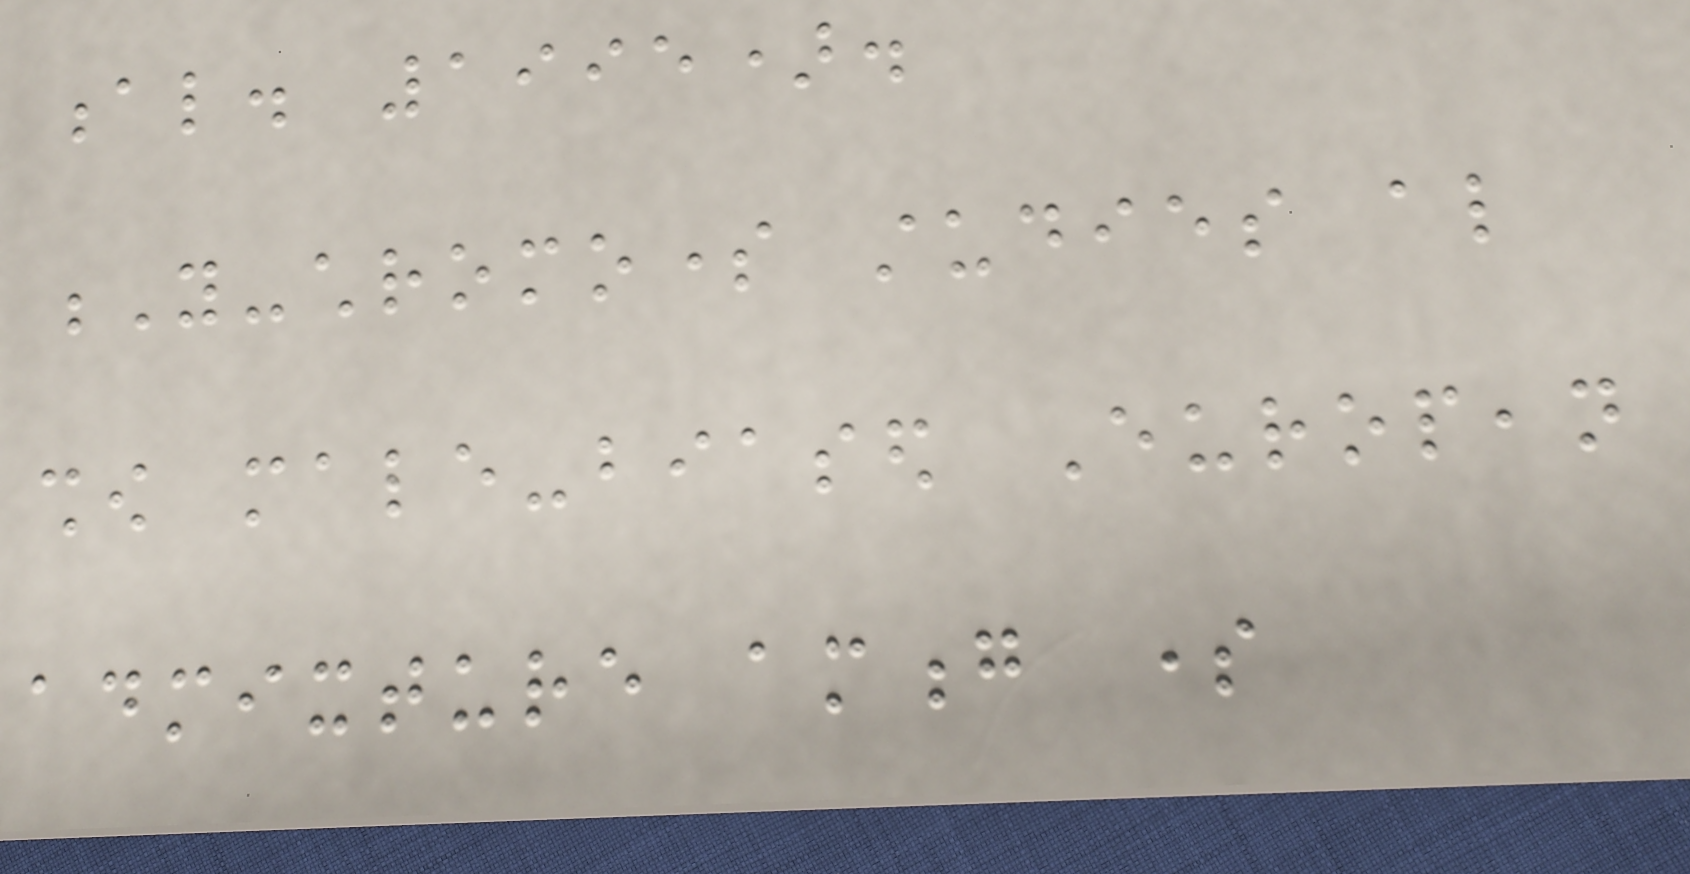al. 1995).
Y-chromosome studies also
show male-biased European
admixture among some
